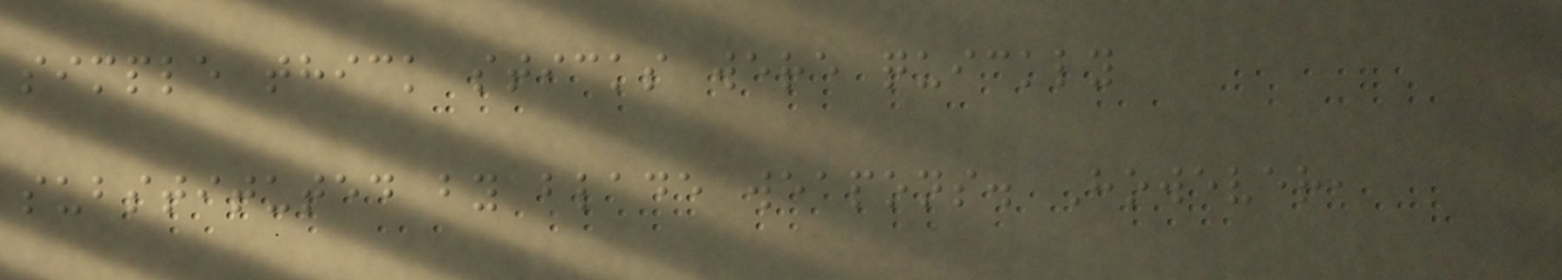simple thick sticks were quickly
substituted by blade weapons. However,
